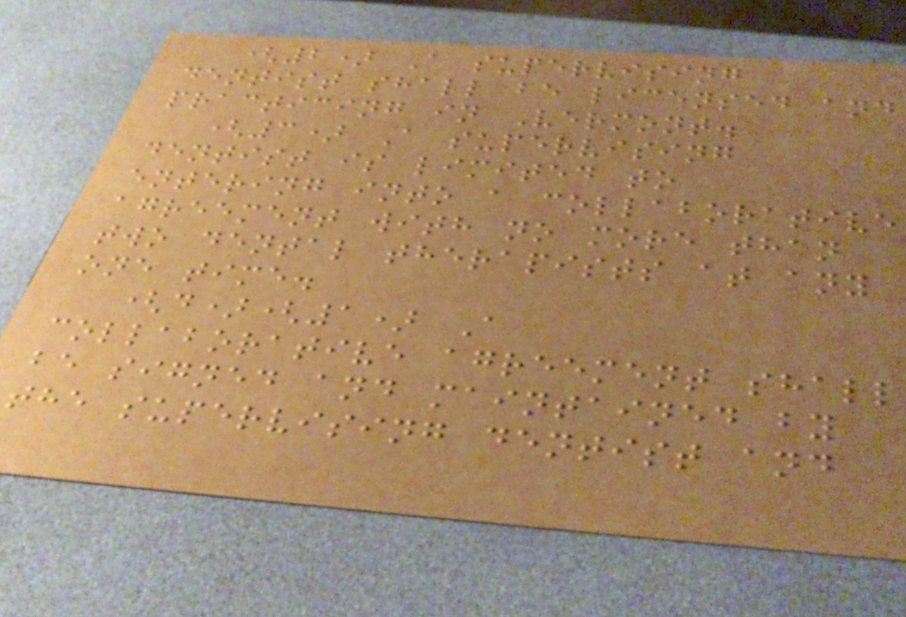(2) A supervising
dentist shall be licensed and
practicing in Vermont.
(3) A supervising
dentist is limited to
entering into a collaborative
agreement with no more than
two dental therapists at any
one time.
(d)(1) A
collaborative agreement shall
be signed and maintained by
the supervising dentist and
